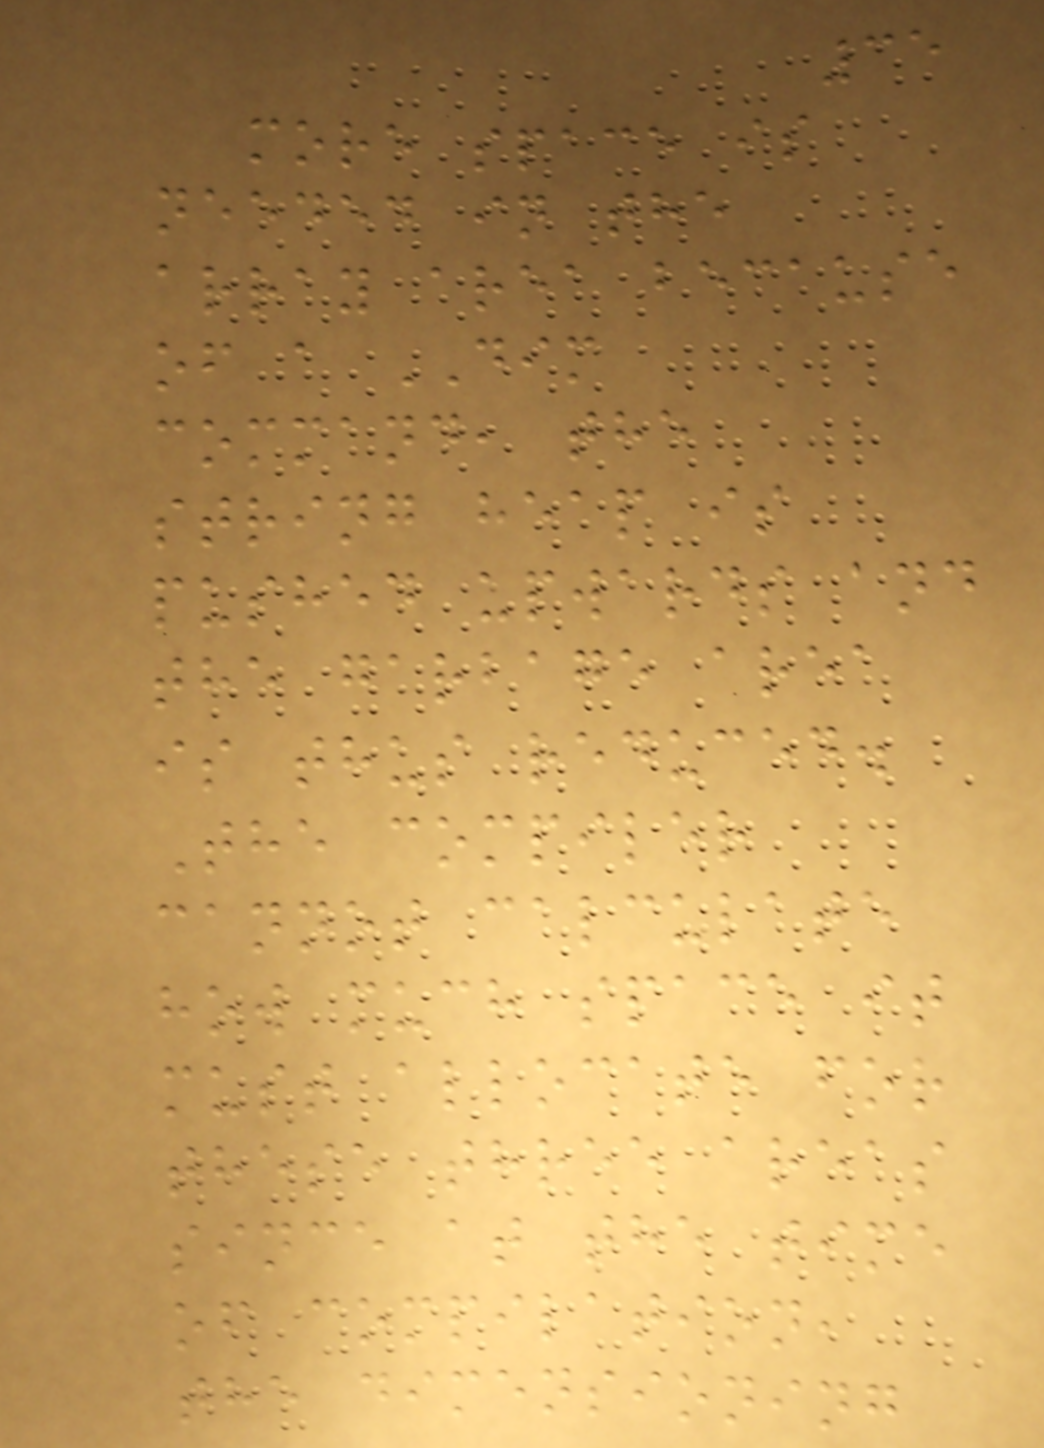35
more space is
needed in the
array area because
of a DIM
command, the
string heap is
pushed upwards and
the garbage area
is thus reduced.
The compiler
cannot calculate
how much space it
must allocate for
these three areas
since at the time
of compilation,
the dimensioning
